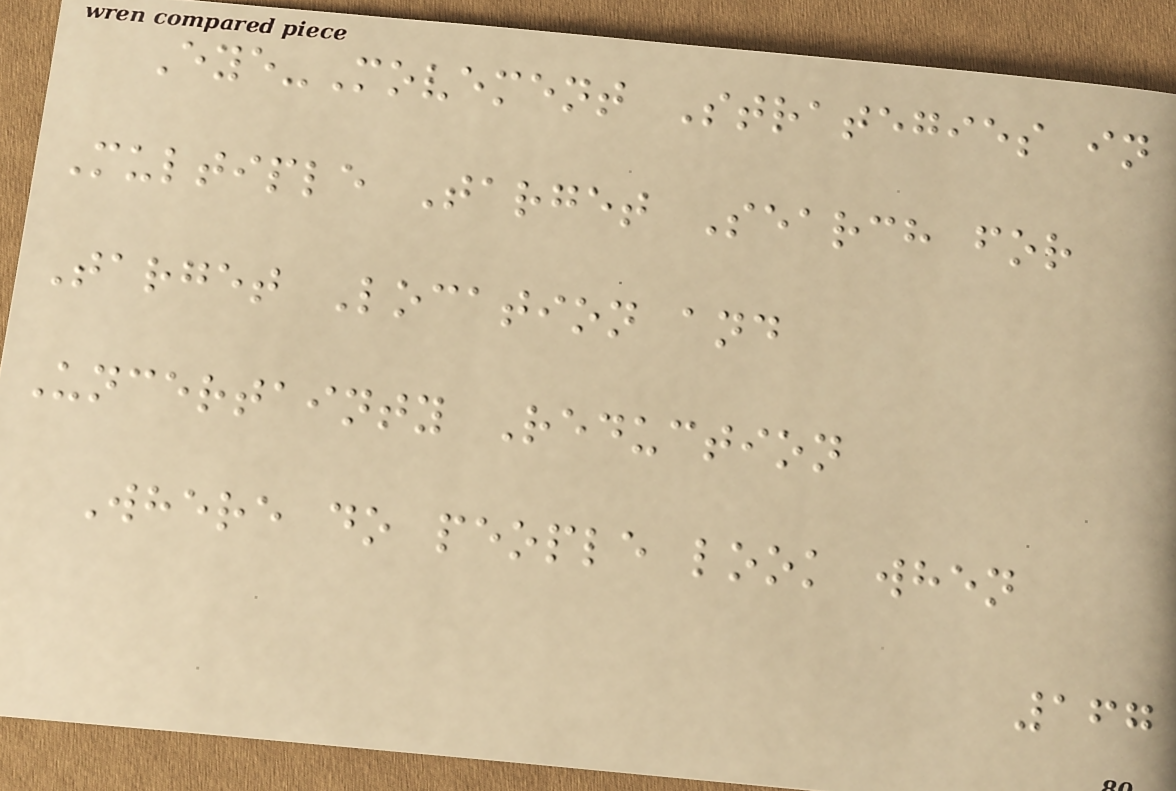Eye-Movement Strategies in
Multiple Target Search for
Target Location and
Uncertainty Reduction
Where do people look when
167
